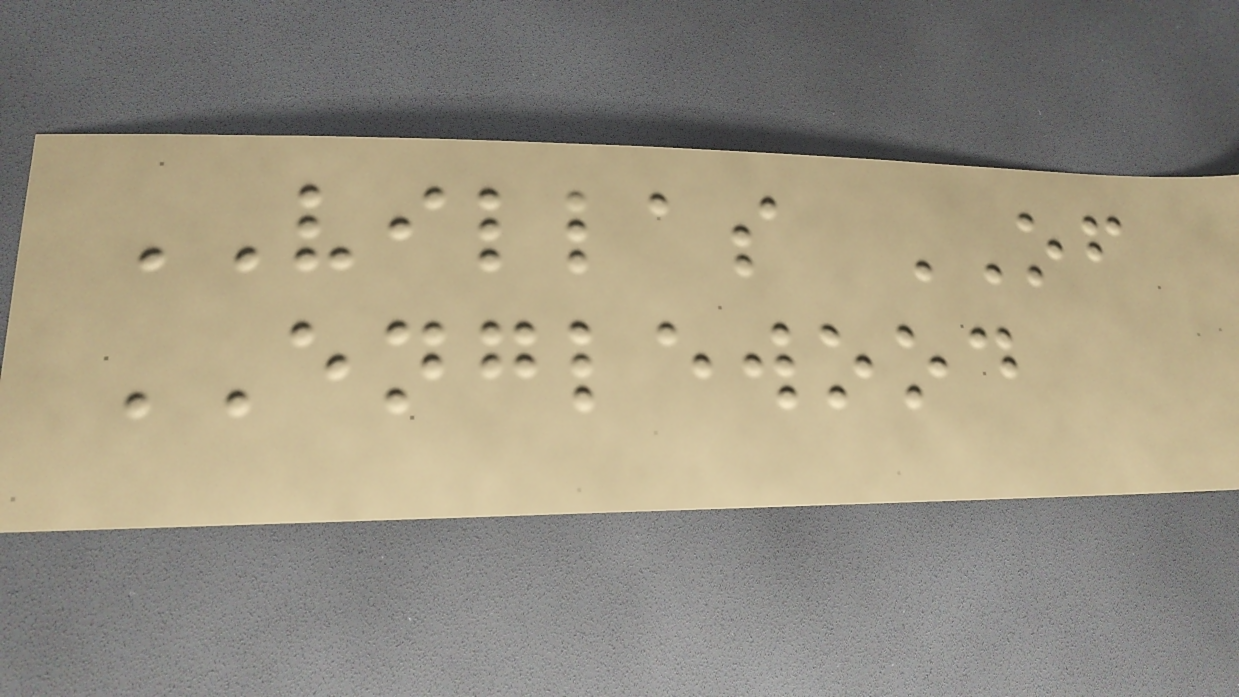VILLAS OF
ENGLEWOOD
